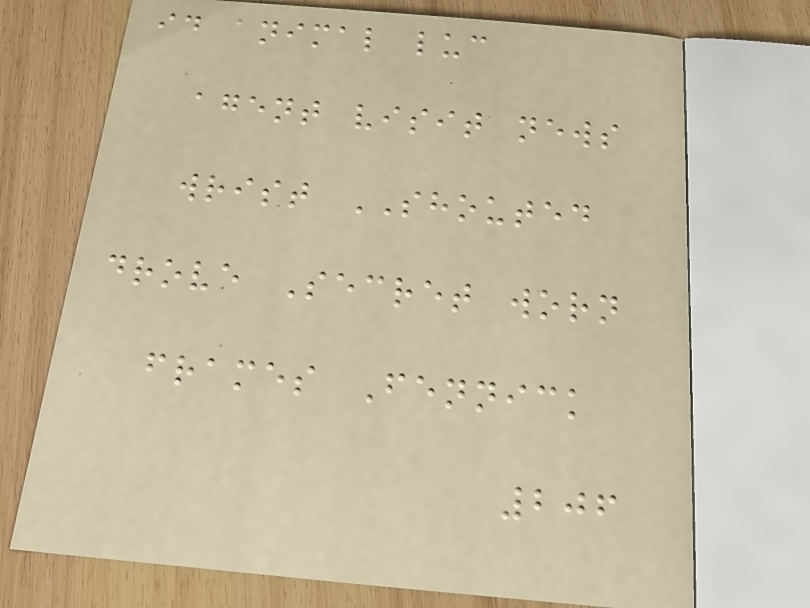id animal luc
agent visit news
wrist SHOUTED
drove Secret worn
frames Fennick
206
